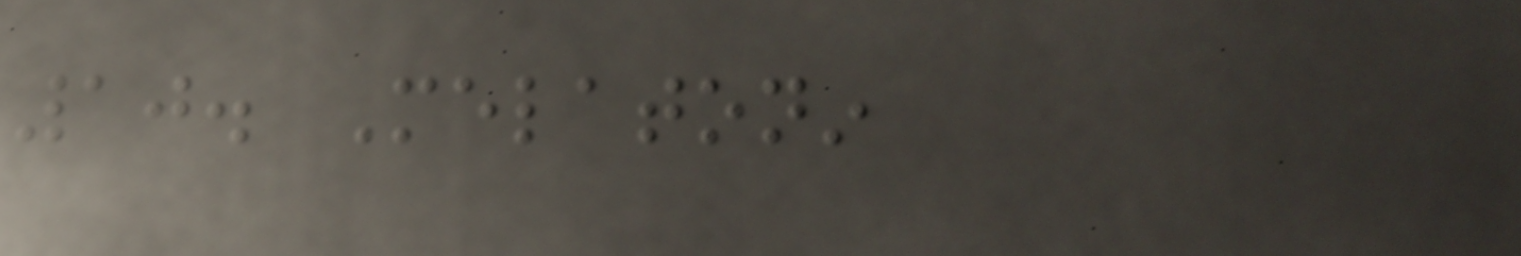10. Melatonin
